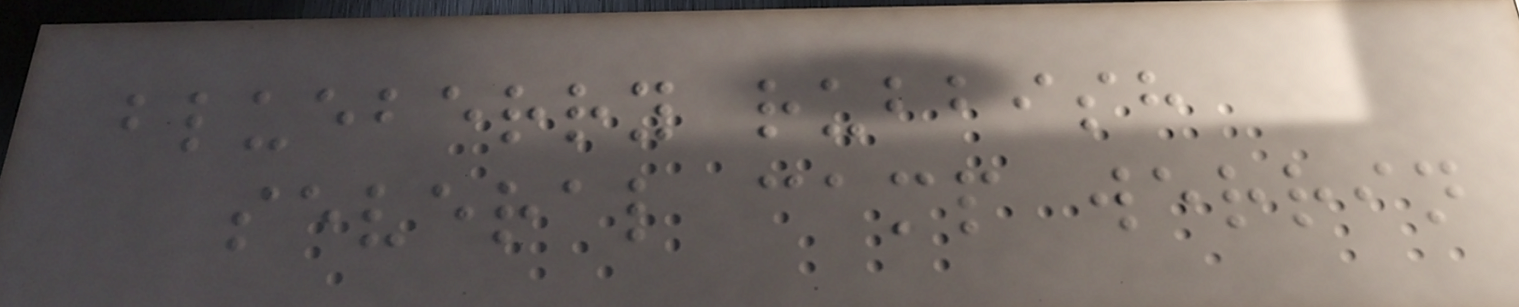blueberry rubbish
several camp werrin
